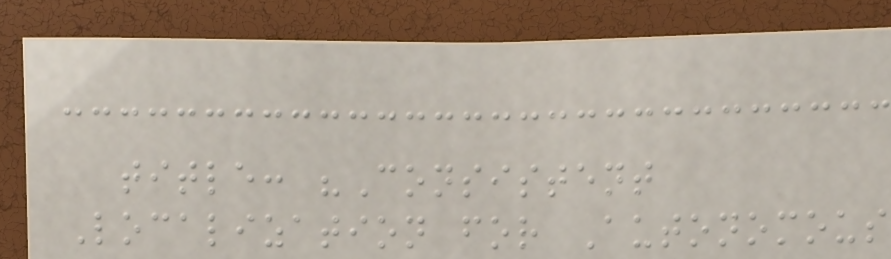title: "Consistent
Localization for Autonomous
